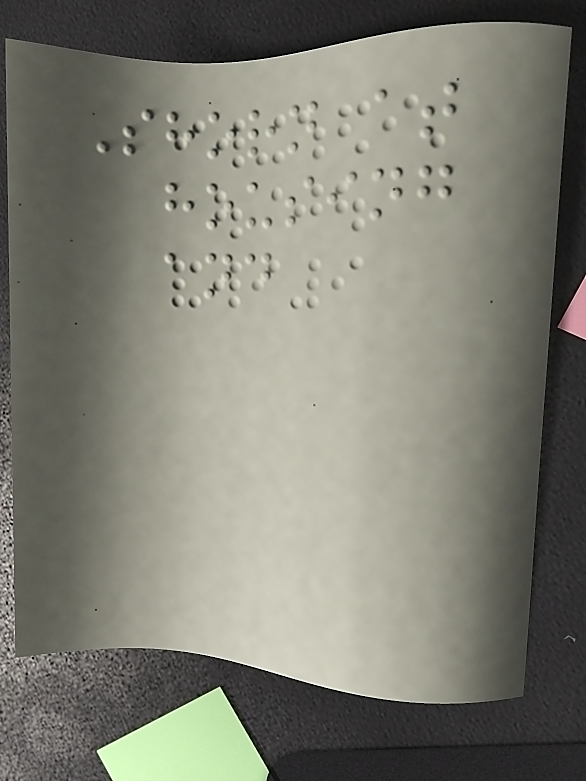Shorn at
housing
and
